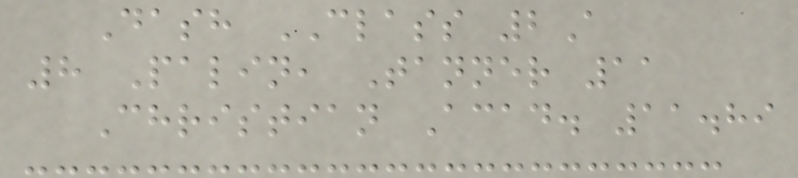Dash CLASS 2A
8 Palin, Tanner 11
Christian Acad. 11.89
